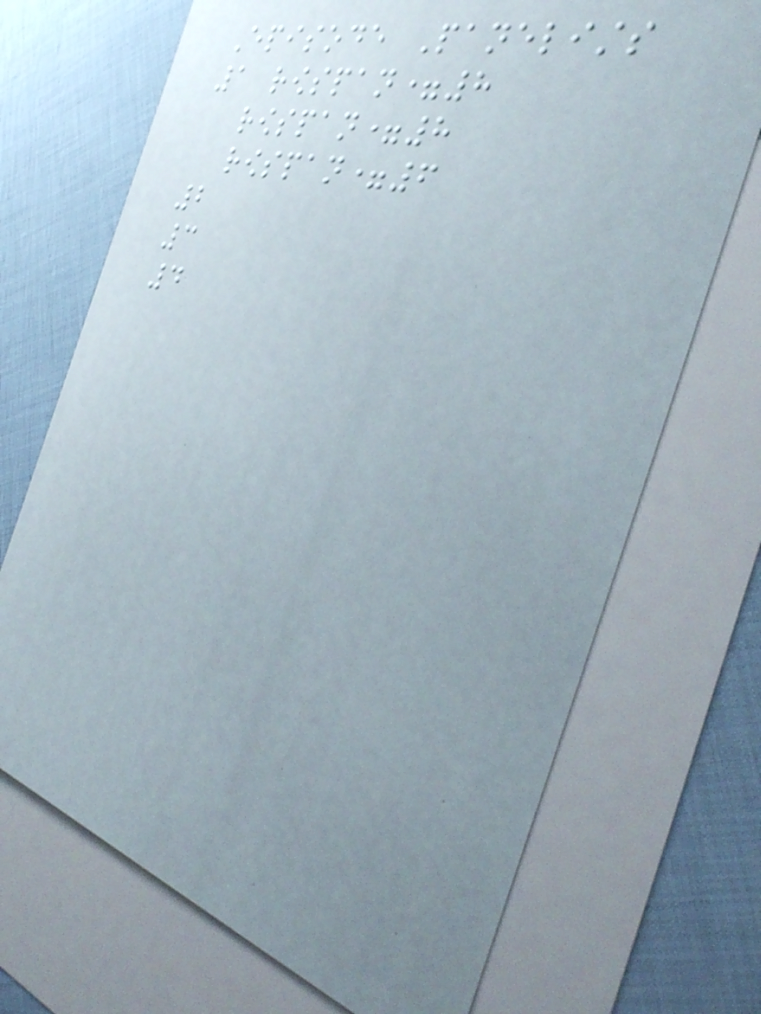Episode Panelists
1 rowspan=8
rowspan=8
rowspan=6
2
3
4
